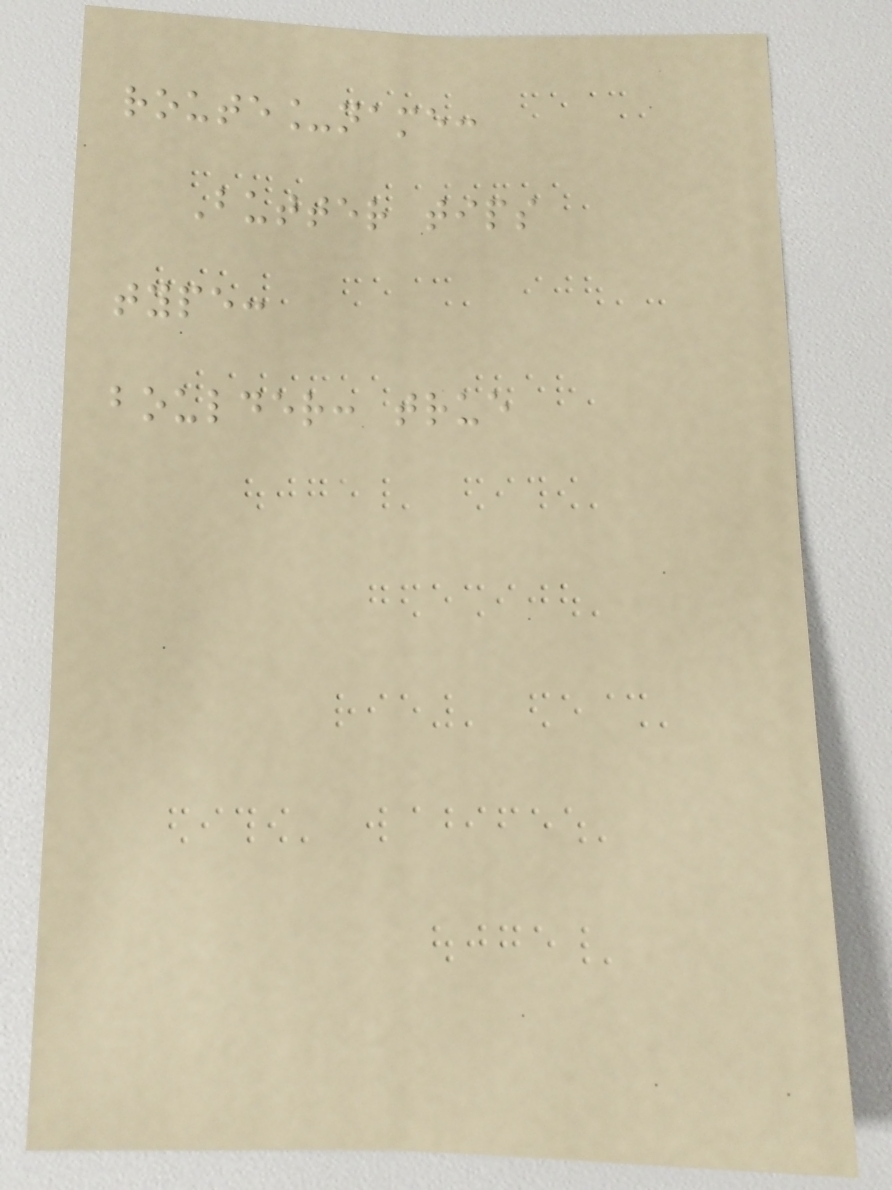route_name:
Butter tips
type:
boulder: true
